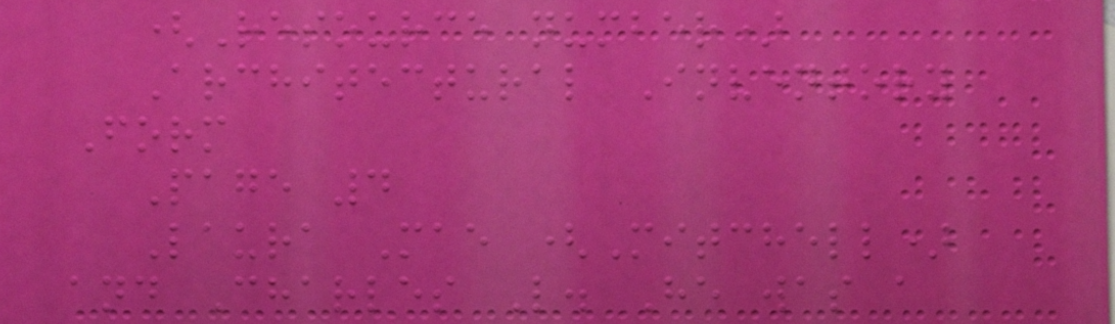(Resource number)
Architectural Inventory
Form
Page 4
Laura Mae (Mitchell)
and Charles L. He was a
